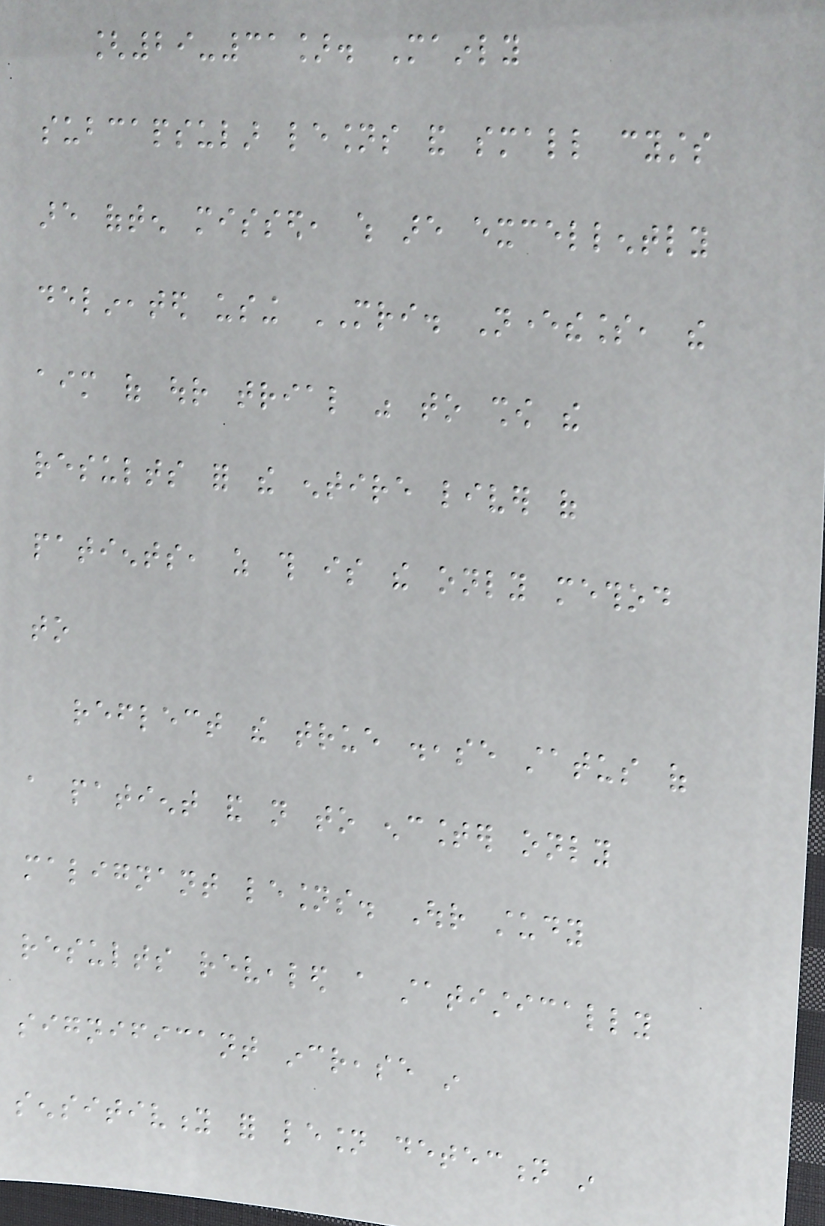[29-31]. Mainly
subcapsular lesions and small cysts
are often missed, which are excellently
delineated using MRI. Nevertheless, the
aim of our trial was to show the
results for the entire liver of
patients, as this is the only method
to
reflect the true disease status of
a patient and not to encounter only
malignant lesions. Our study
results revealed a statistically
significant increase in
sensitivity for lesion detection in
